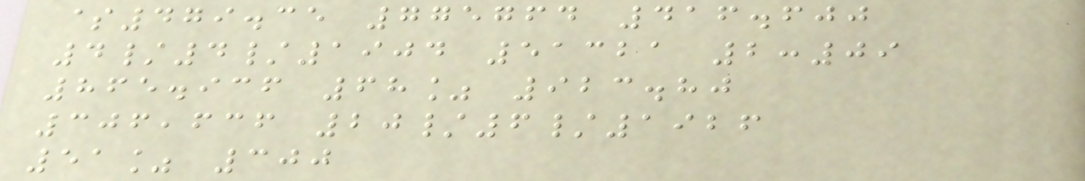$479.35 775764 416.600
4/4/1904 51321 2:09
865.936 68% 923.80
306,636 20/6/1926
51% 300
